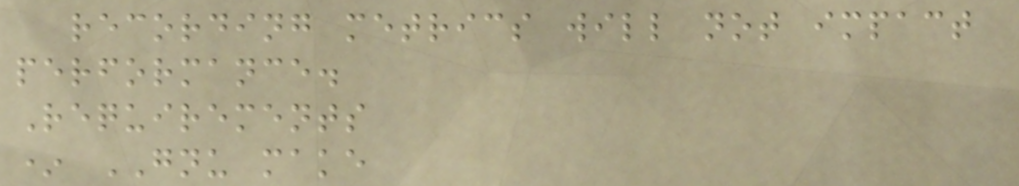recording metrics will not impact
performance.
Requirements
* GNU make
